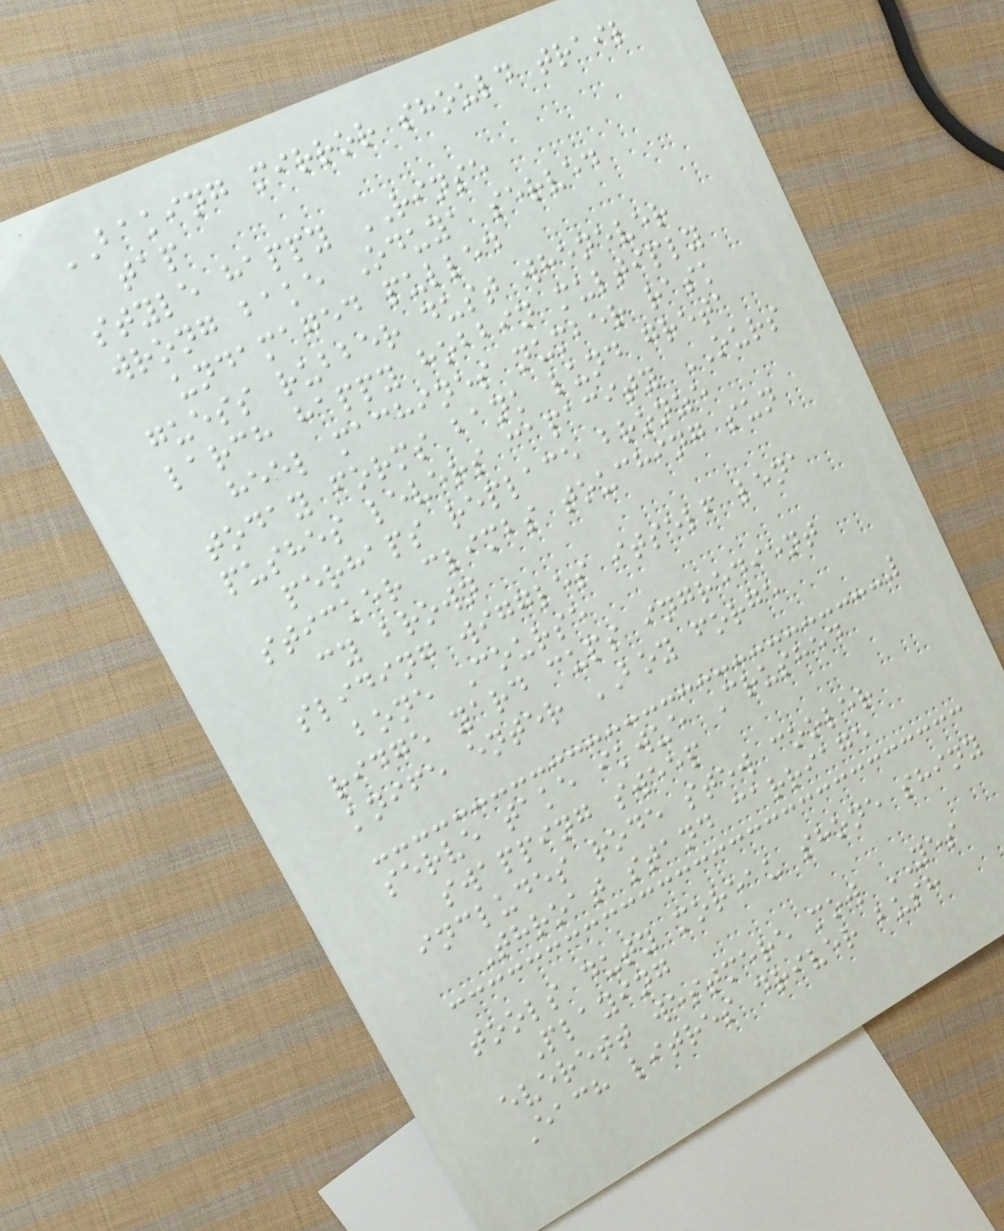BAKING mirror should trail
tap
style happy RINSE
wrong bake Oduya served
undamaged pulled
guess rubber dust whenever
larch happy hobbin multiply
heel machines number rask
today forms bank lund greta
pushes levers capacity OURS
perhaps replace bronze
sticker climbs touching sun
cy brown
sliding wiggles itself lena
bone Course
ridge yard cups ingredient
knife enter BOY forge
serve take ikwue Crushed
swapping sweep
includes rode stew cooler
Throat stand carriage
tools duty moreau shone shiny
Playing
everett westmere mow YES
Each litres driver bush
